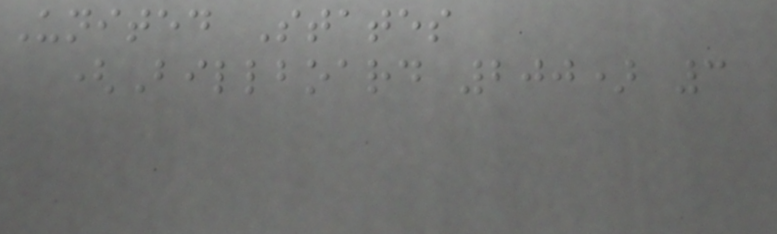United States
(Billboard 200) 3
